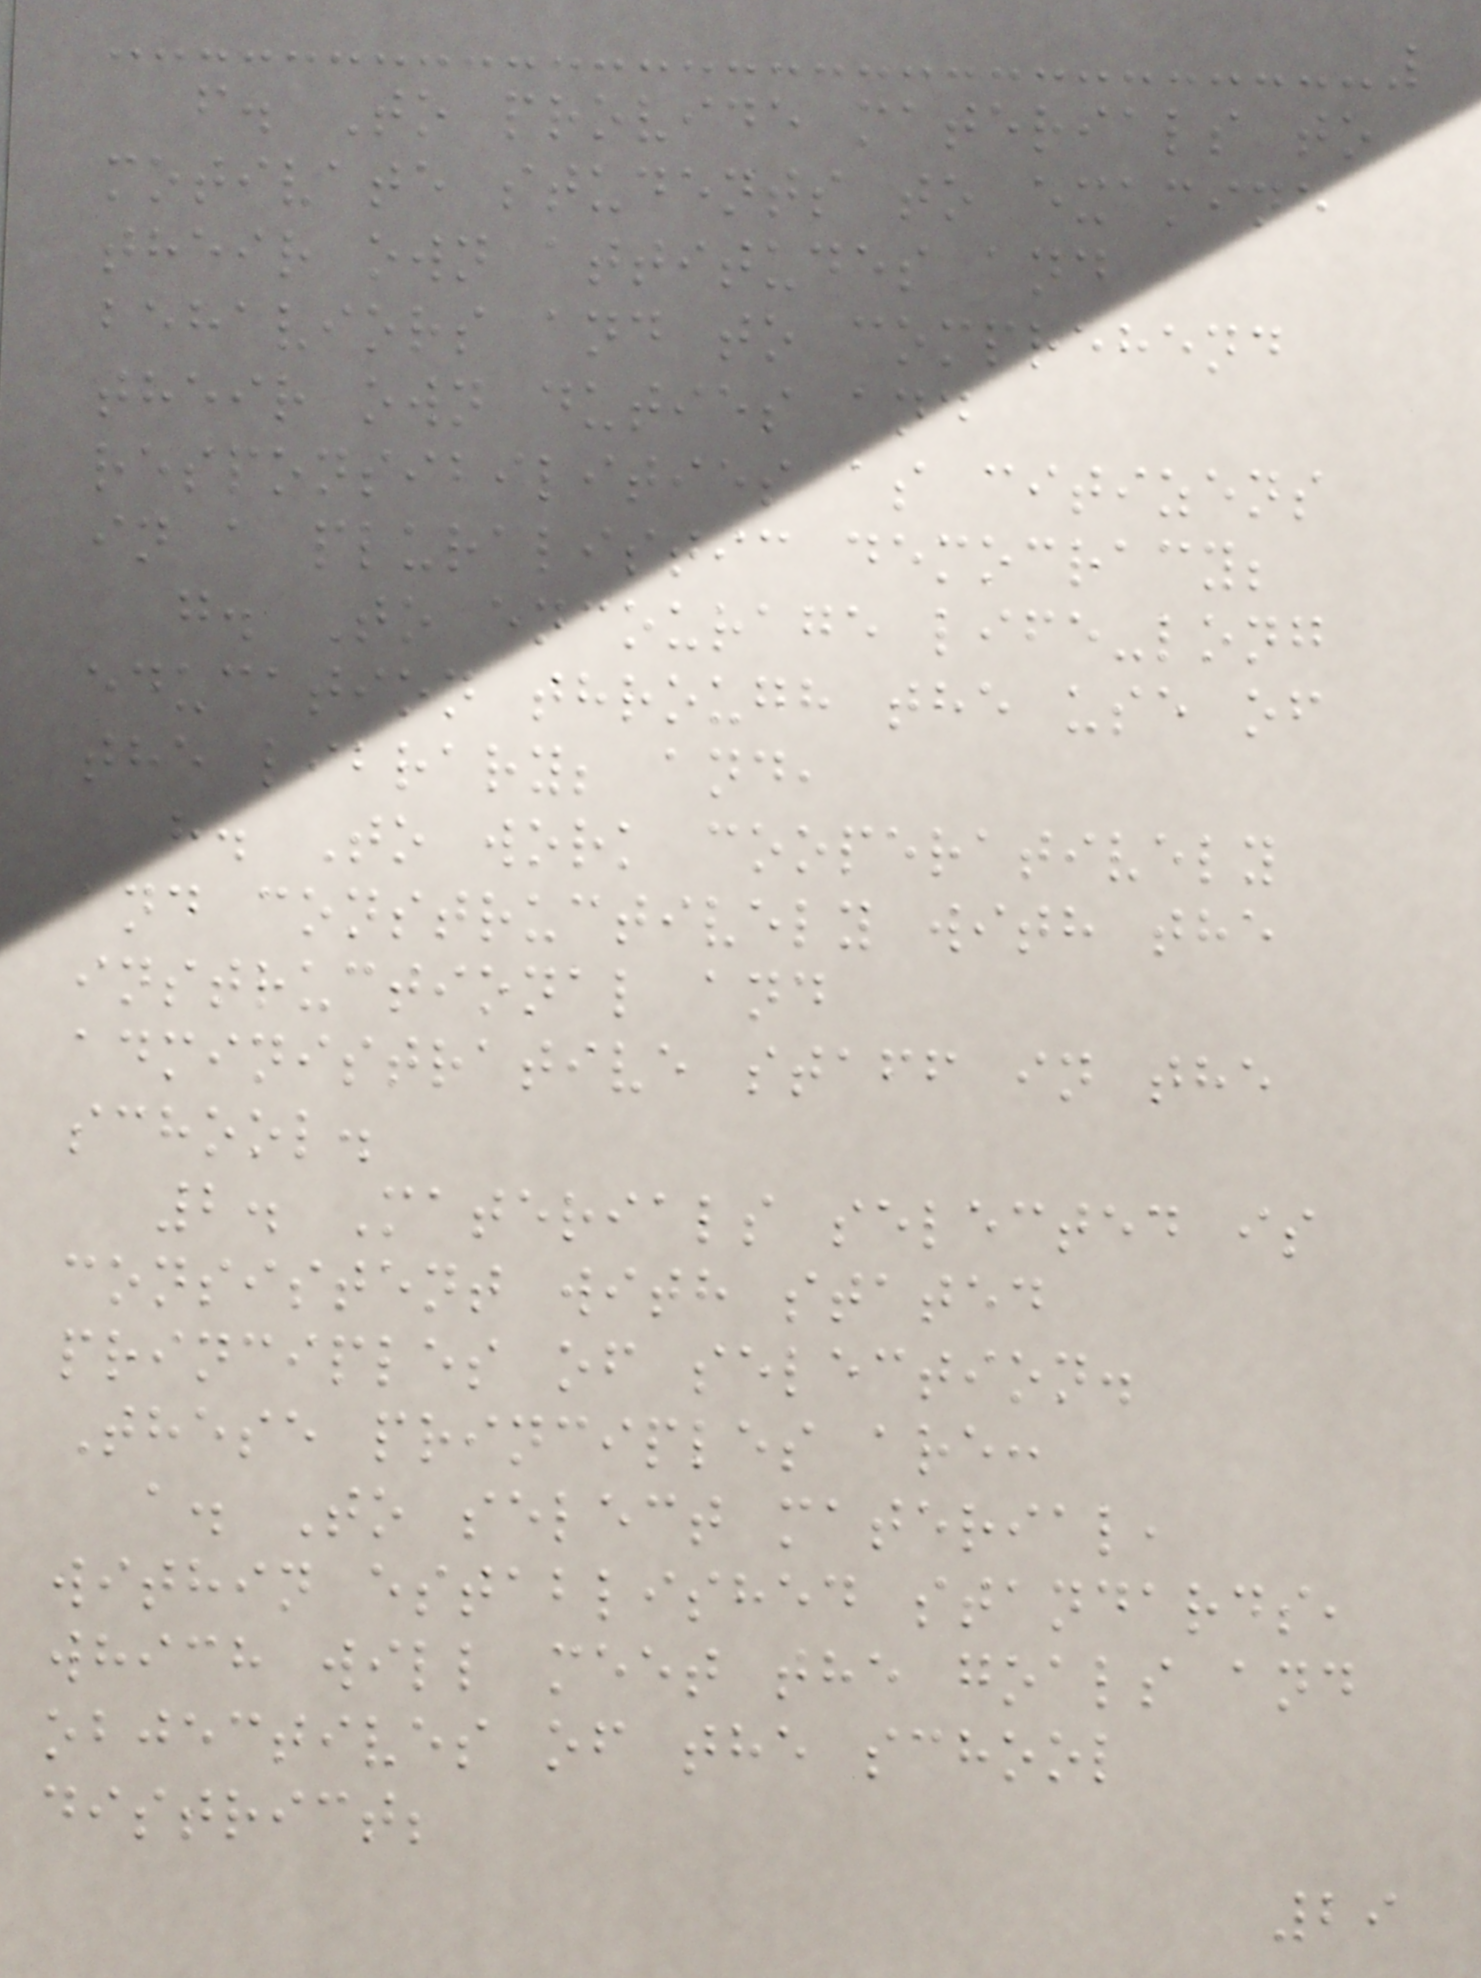f. To provide materials to
motivate students to examine
their own attitudes and
behaviors and to comprehend
their own duties and
responsibilities as citizens
in a pluralistic democracy;
g. To encourage life-long
education through the use of
the library; and,
h. To work cooperatively
and constructively with the
instructional and
administrative staff in the
school.
2. Materials selected is
consistent with stated
principles of selection.
These principles are:
a. To select material,
within established standards,
which will meet the goals and
objectives of the school
district;
29
